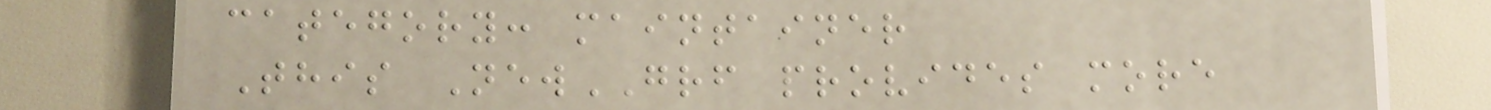category: maintainer
This NewGRF provides more
